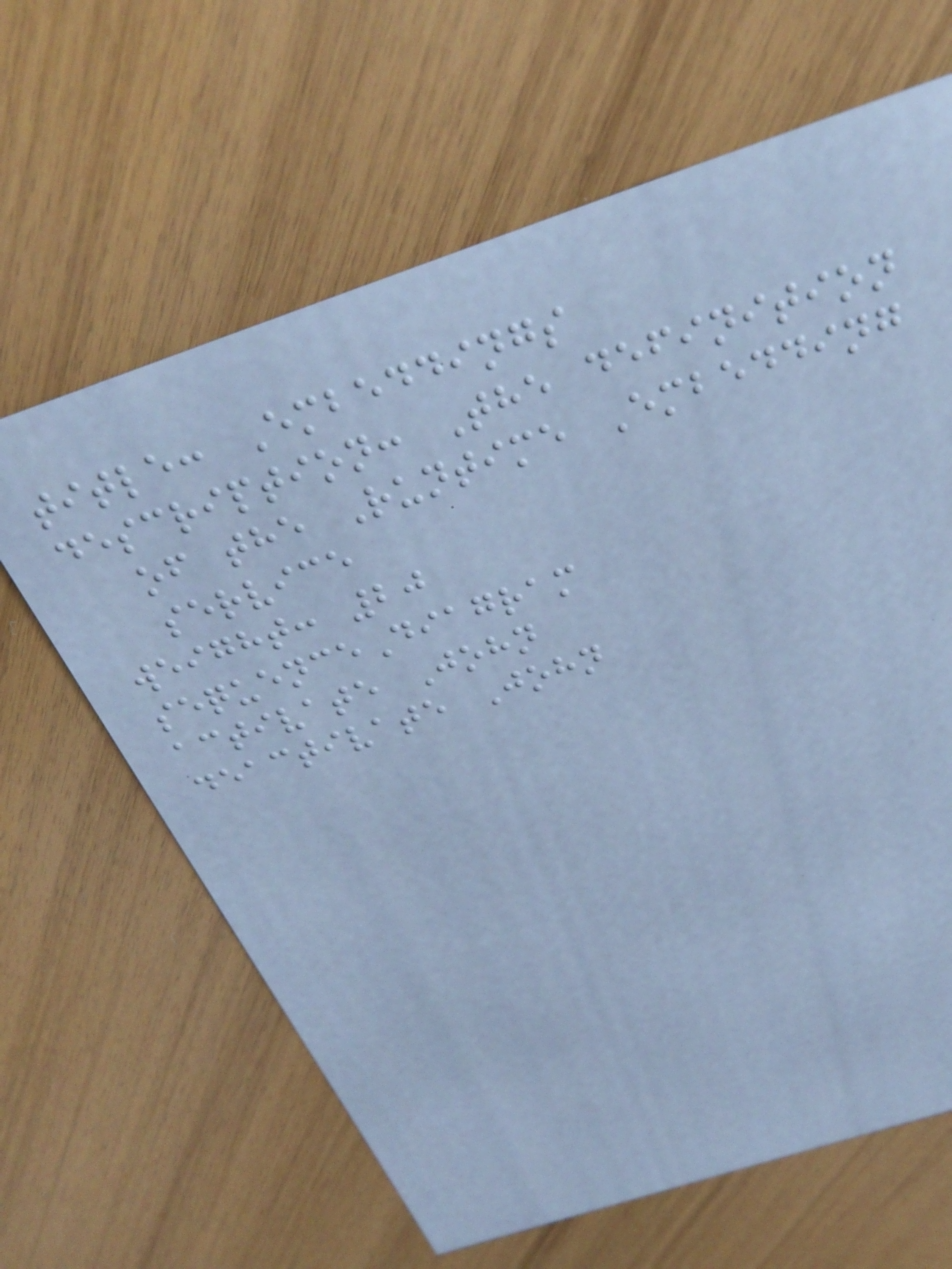title: Embeddings
description: The definition
of the Runtime Embedding
service
weight: 20
sequenceDiagram
activate John
deactivate John
